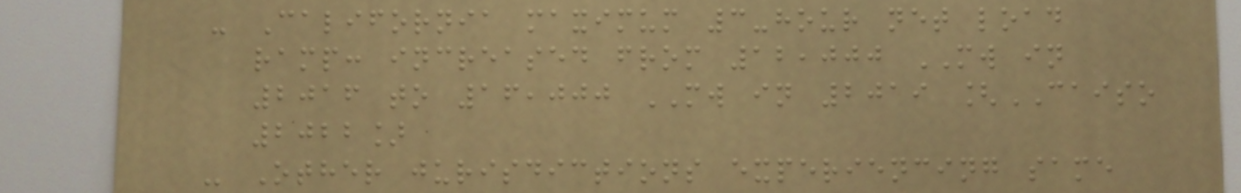- California maximum 3-hour net load
ramp: increased from 12,000 MW in
2016 to 16,000 MW in 2019 [CAISO
2022]
- Other jurisdictions experiencing same
